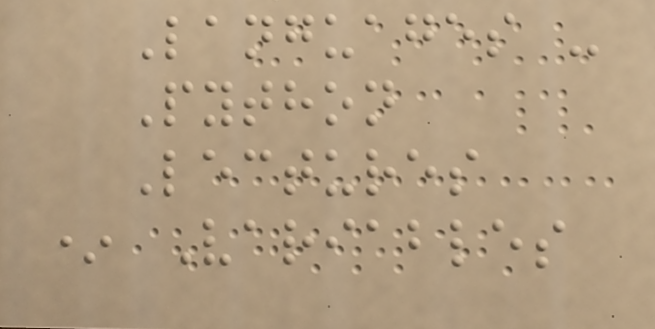Languages -
Python
Lectures
* Variables
